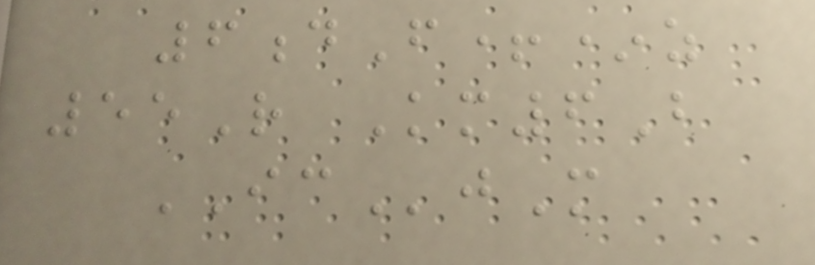6dF+*z
55R Km6B
ICjM
